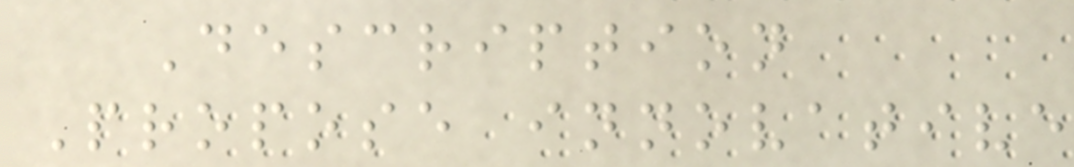Description
Propose innovative
